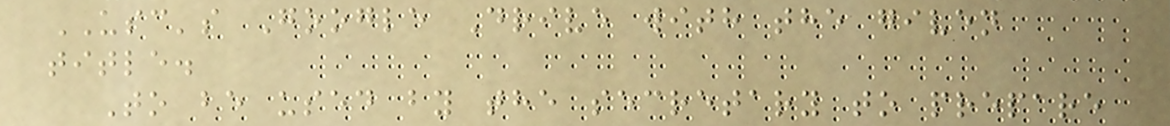USC's Google Drive with the given
title.
To be used by the secretary to prepare
